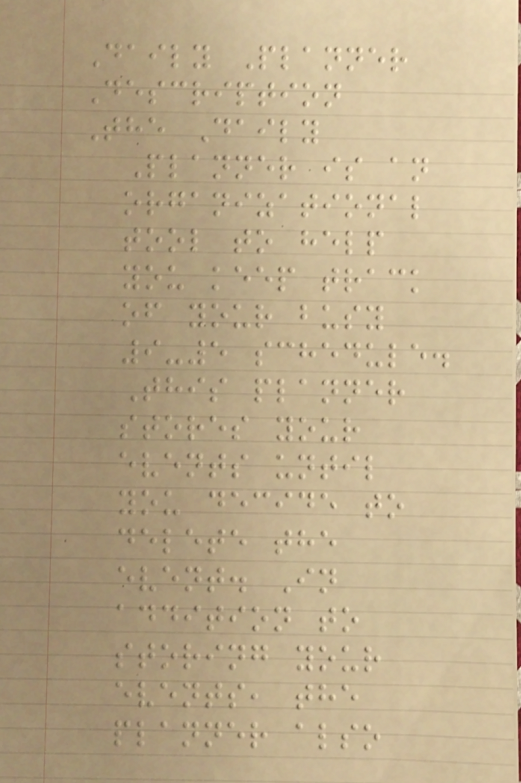Daily Planner
Description
The Daily
Planner is an
organizational
tool to help
you keep track
of your busy
9-5 schedule.
This planner
stores your
events until
you decide to
delete the
event. In
addition to
storing your
events, the
planner also
